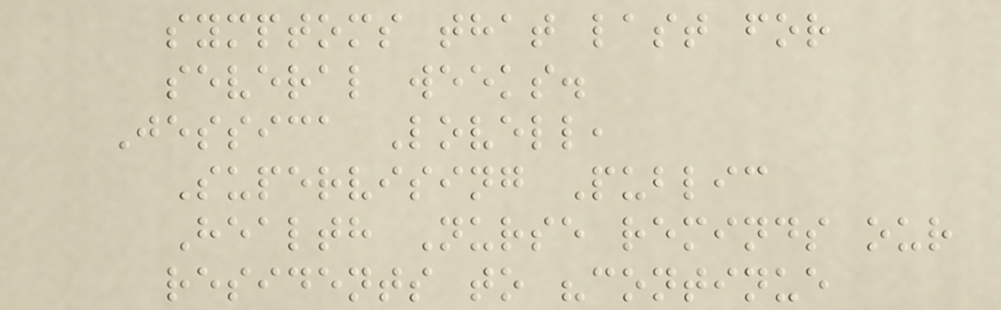symptoms that last for
several weeks.
Jessica Lovell,
Supervising Public
Health Nurse reminds our
residents to "continue
